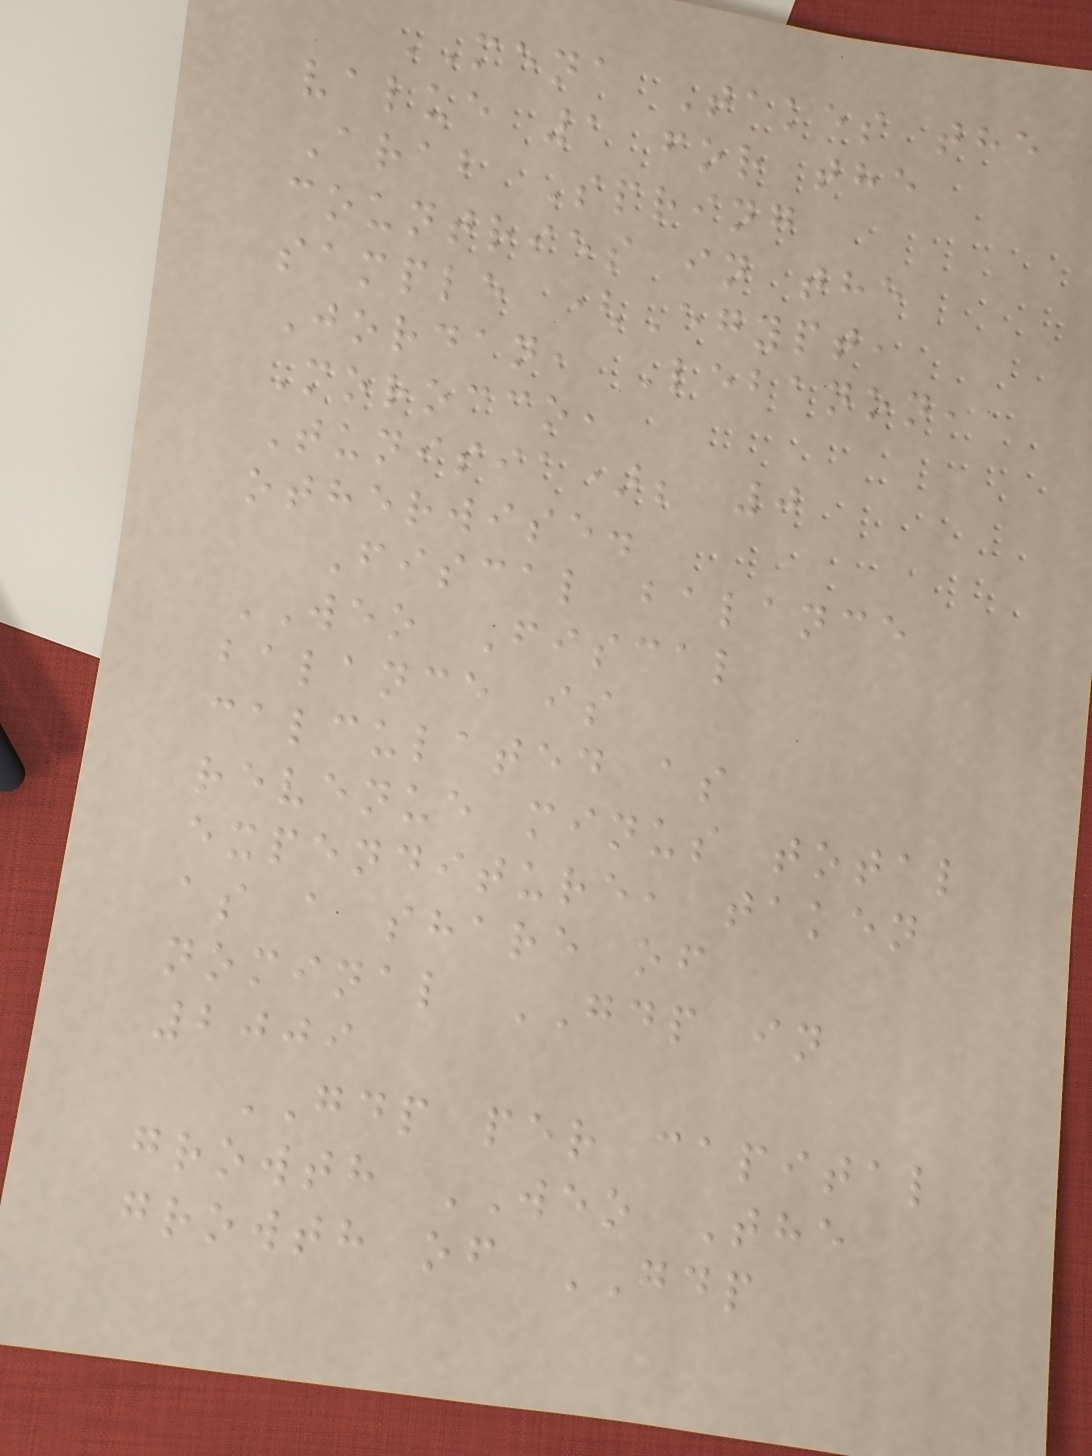MENA Takes the
value 1 for the
Arab Spring
countries in the
sample (Egypt,
Jordan, Lebanon,
Morocco,
Tunisia); 0
otherwise.
Fiscal balance
WEO Fiscal
balance is
calculated as
revenue minus total
expenditure, taken
as a share of
nominal GDP in
2009
GDP per capital
growth WEO The
growth of GDP
